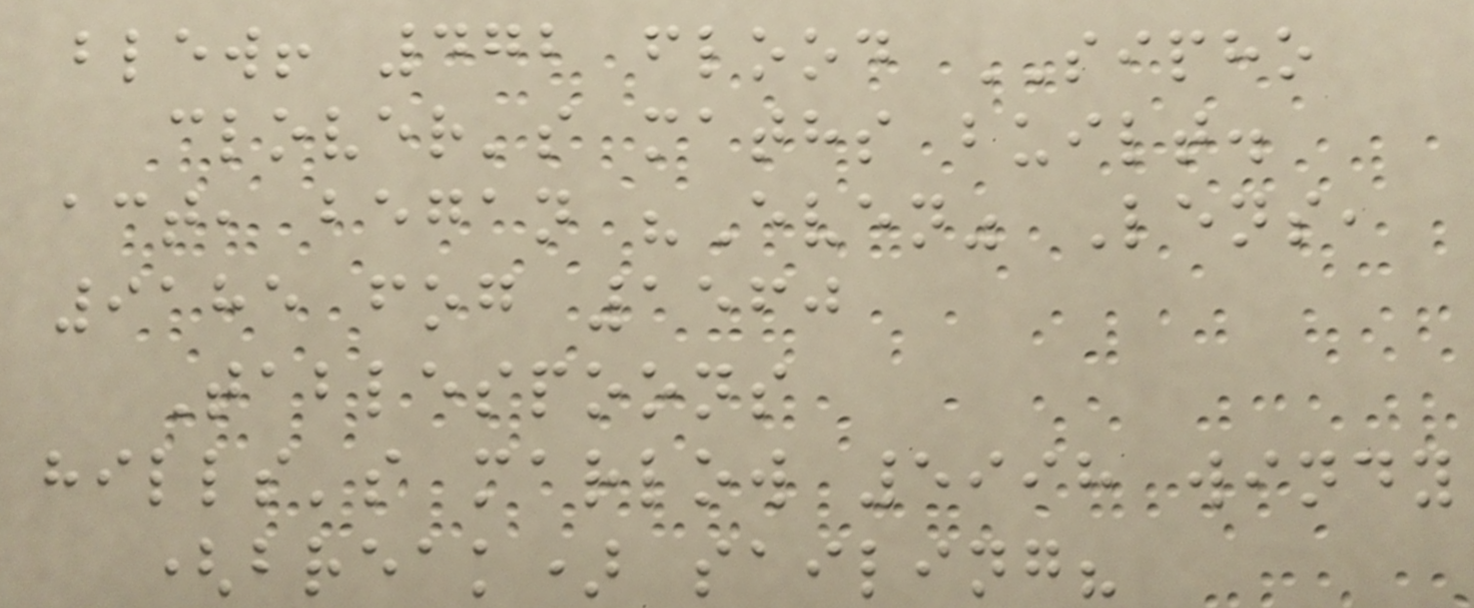blew! 472 flood SIPHO
clover's maths built.
act, began "Even" Lens,
9185 fog 1560
Tablespoons
hills's marlow 5998 windy
(break) sailing?
